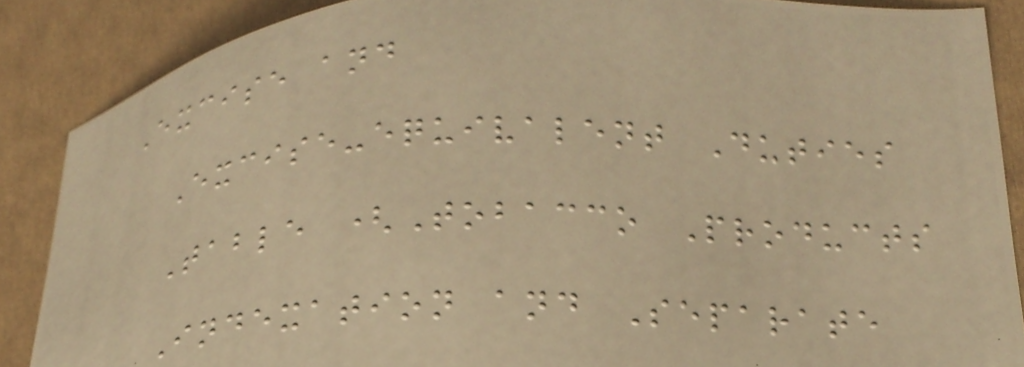Excise and
Excise-equivalent Duties
Table (Tobacco Products
Indexation and Separate
